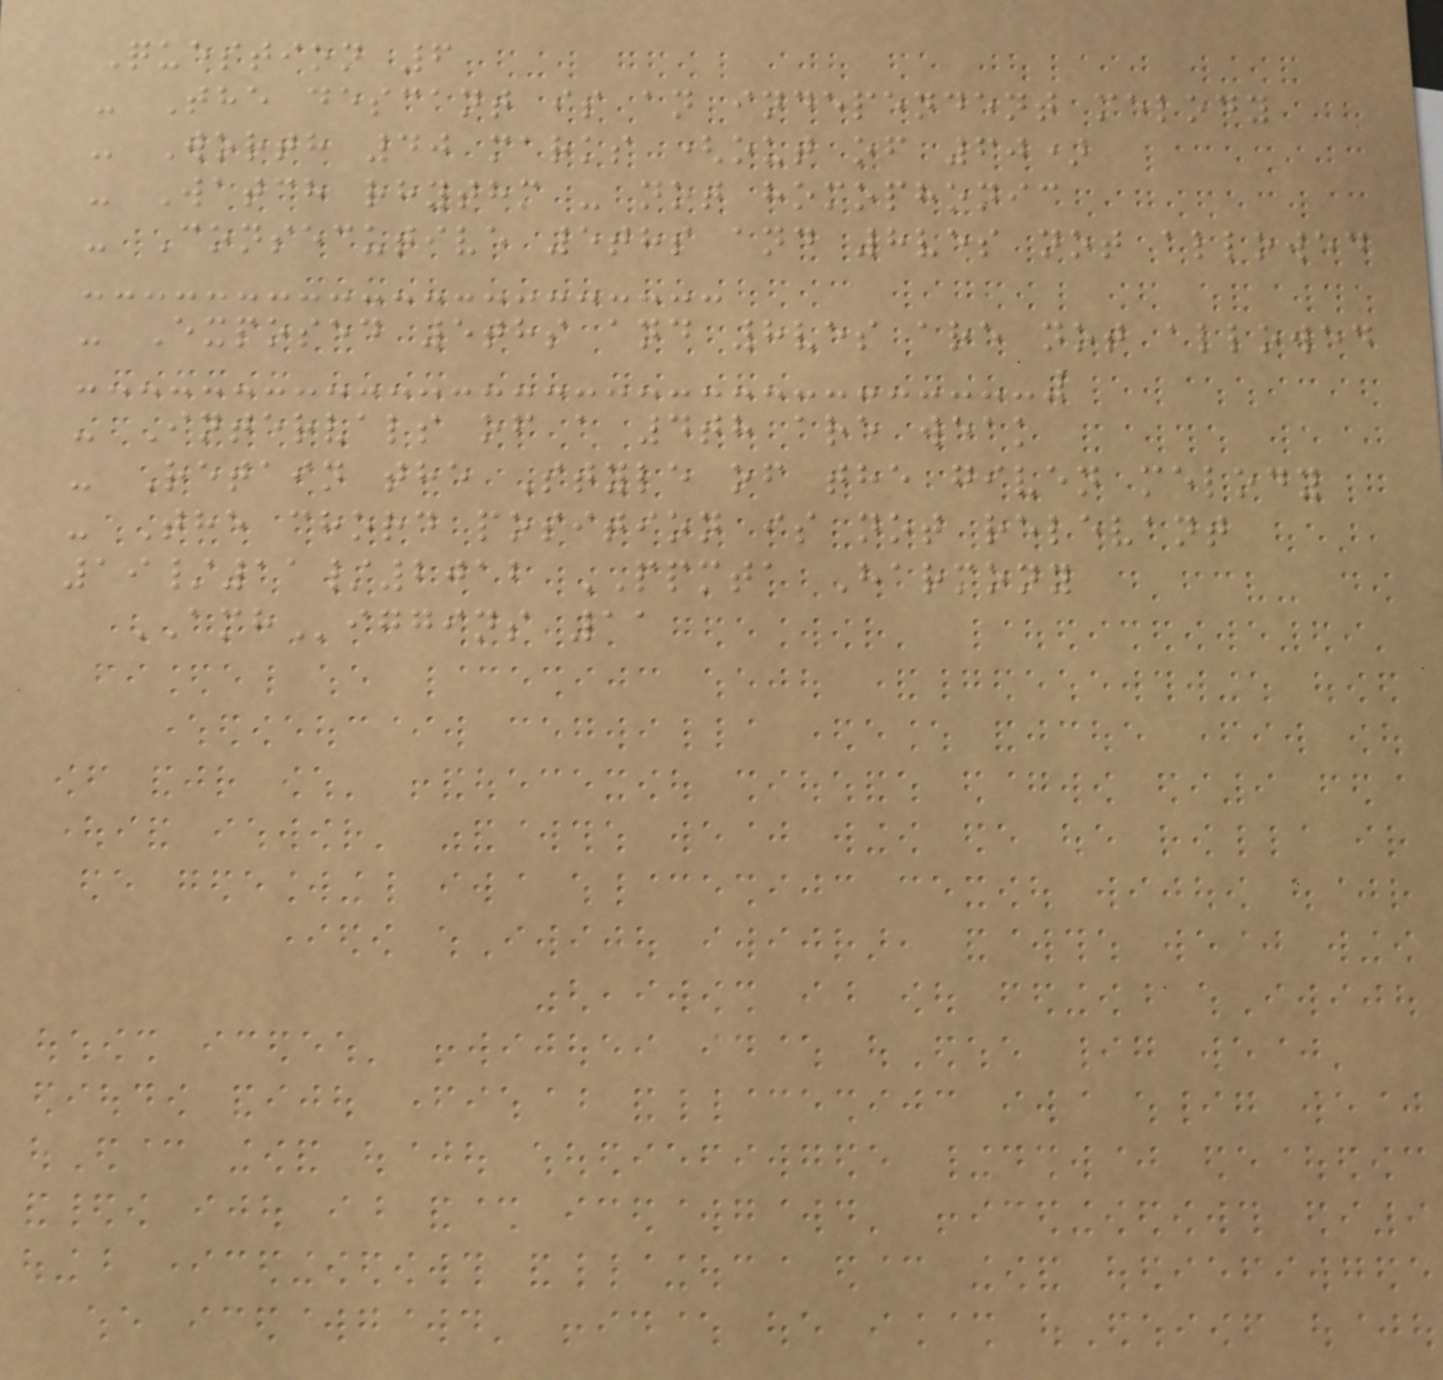Question 6
- The descant is an independent melody
- Worth 40 marks (out of 60)
- Watch rhythm - not homophonic
- Consecutive 5ths and 8ves not allowed
- Exposed 5ths and 8ves are not allowed
- Intervals of a 4th are weak
- Retain the Style of the given melody
- The chord position is not relevant
19/11/2012 PPMTA Harmony
AMHiggins 11
